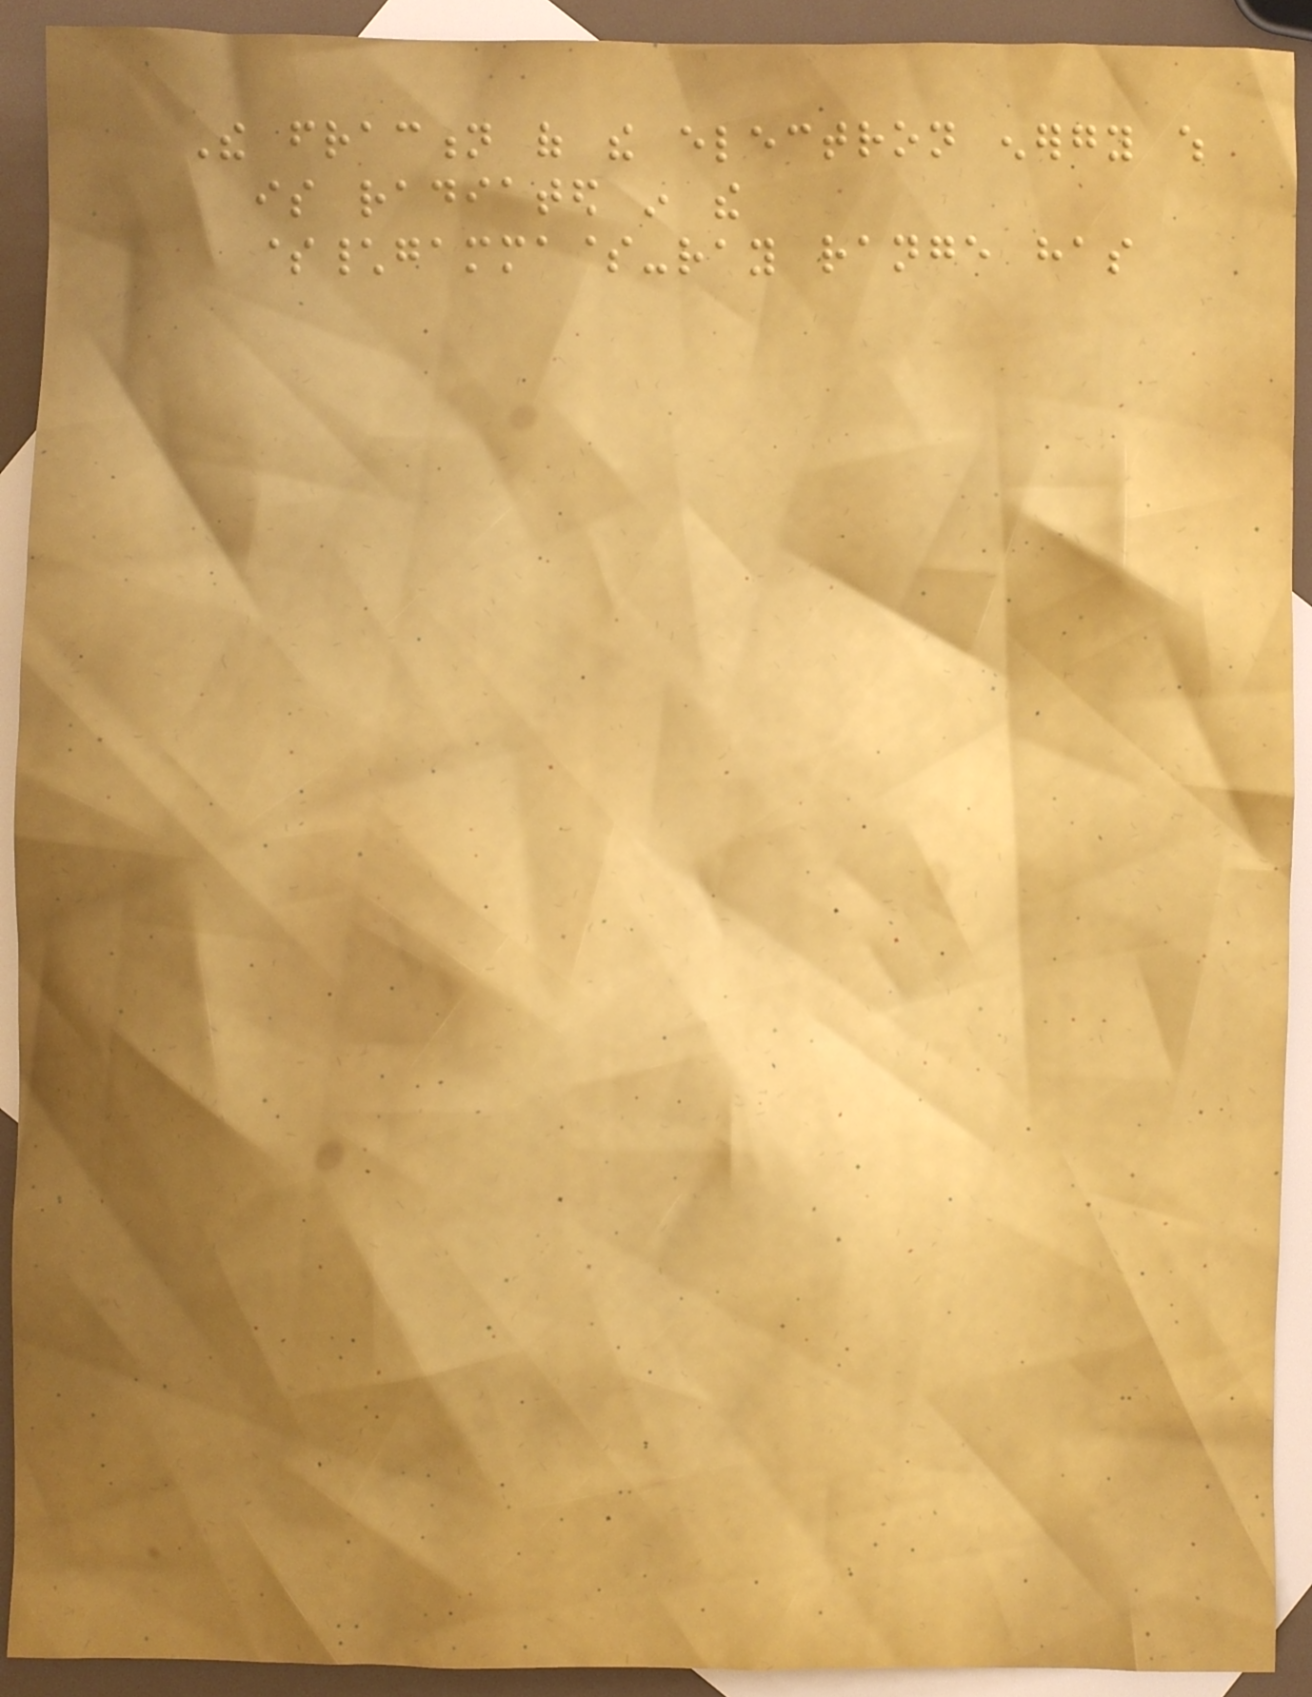The fraction of the electron energy which
is radiated in the
$\gamma$-ray range has
